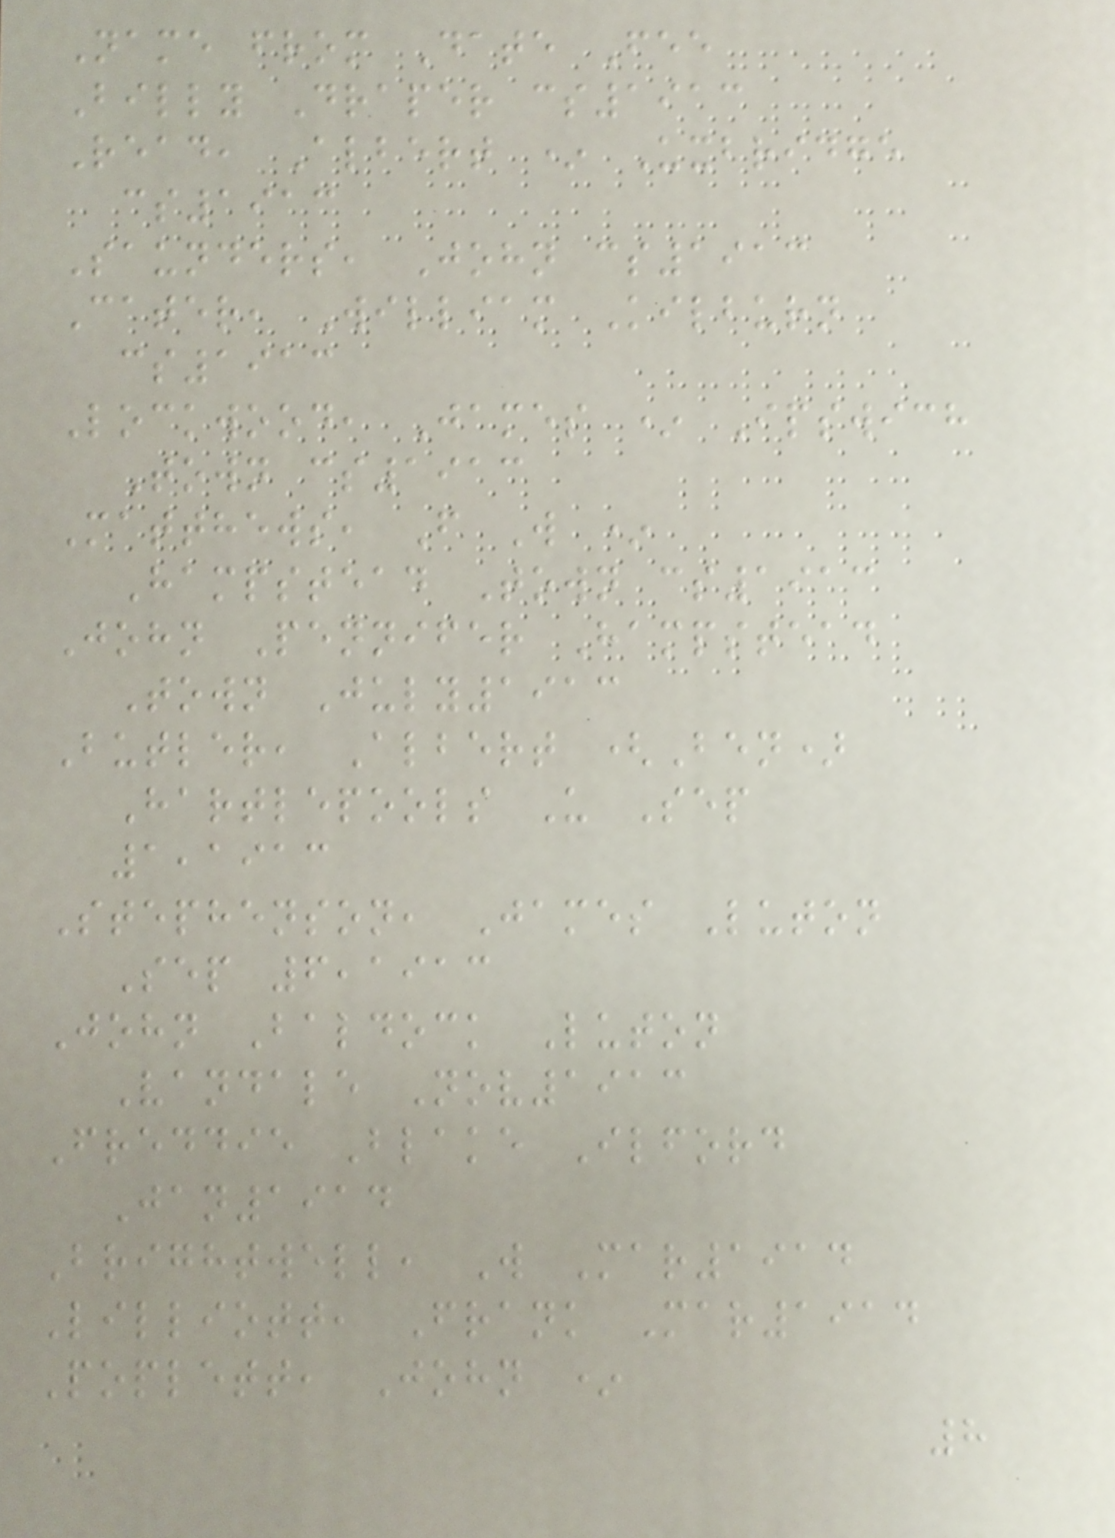Name from Date Fee
Billy Draper cs1913
Read, Albert * Uxbridge
cs1913
Saunders, John cs1913
Cater, William Kilburn
cs1913
Lockwood, James * Ipswich
Town cs1913
Matthews, F W *
Hampstead Town cs1913
John Pennifer Hampstead
Town July1913
Butler, Albert (Ben)
Hartlepools U Sep
1,1913
Stephenson, James Luton
Sep 6,1913
John Baldock Luton
Vandale Nov1913
Freddie Blake Ilford
Jan1914
Brightwell, W Mar1914
Lilliott, Frank Mar1914
Poplett, John *
8
